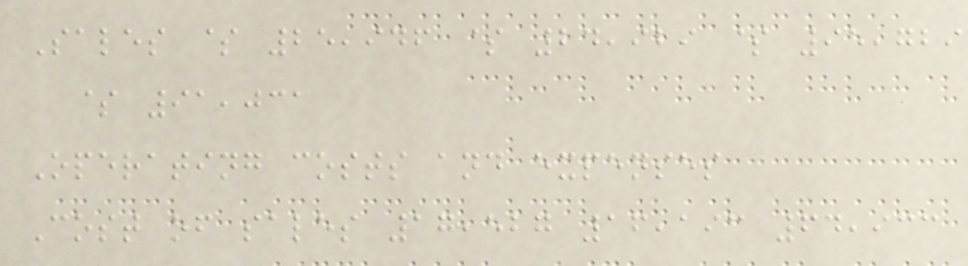Sales $ 25,946 $ 24,929 $ 95,729
$ 91,031
Operating costs and expenses
Cost of sales 17,527 16,193 64,933
